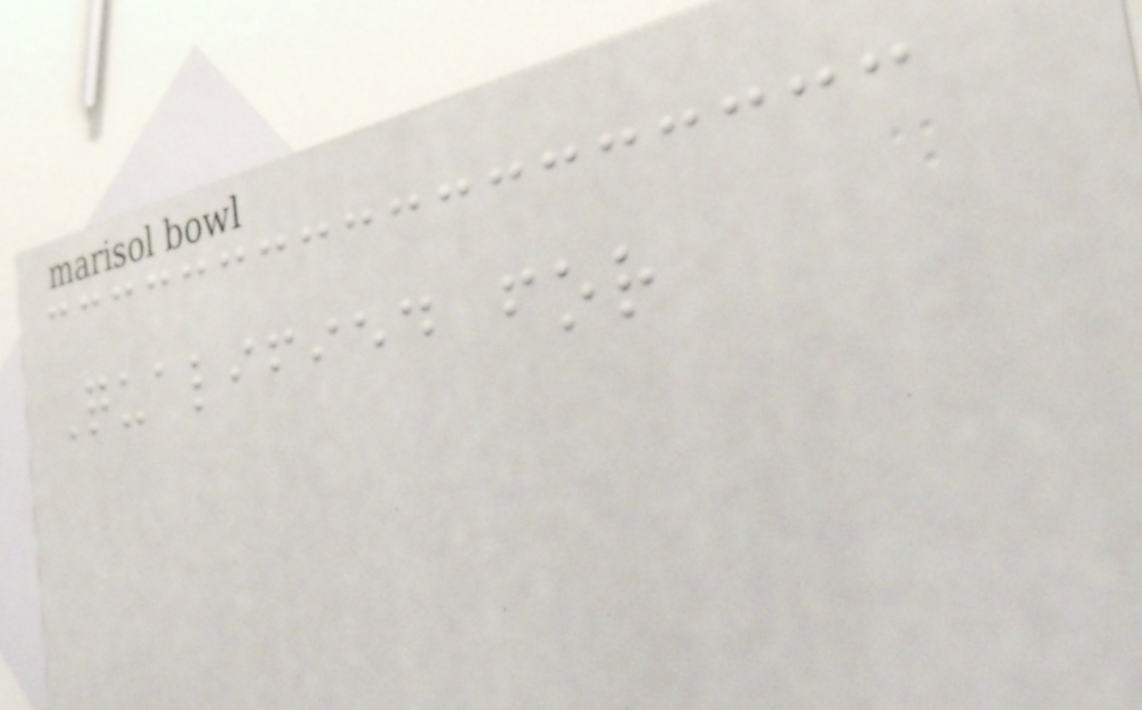Qualified for
